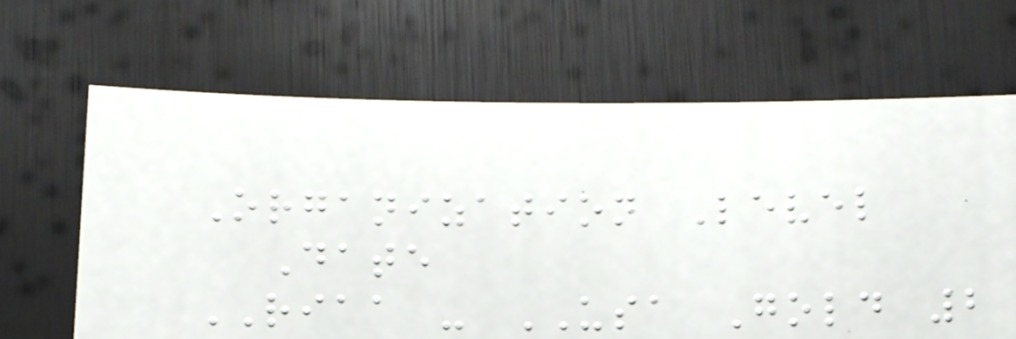Organization Level
Date
RIAA - USA Gold 2
